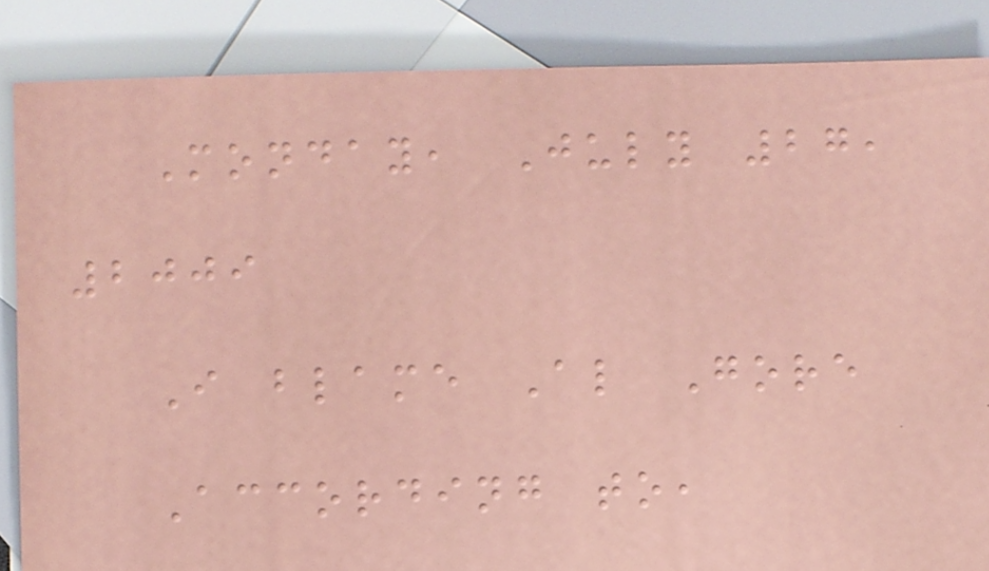Monday, July 27,
2009
I blame Al Gore
According to,
